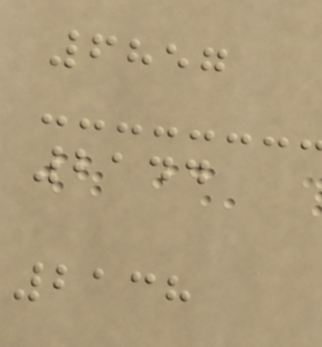6857
2144
2138
